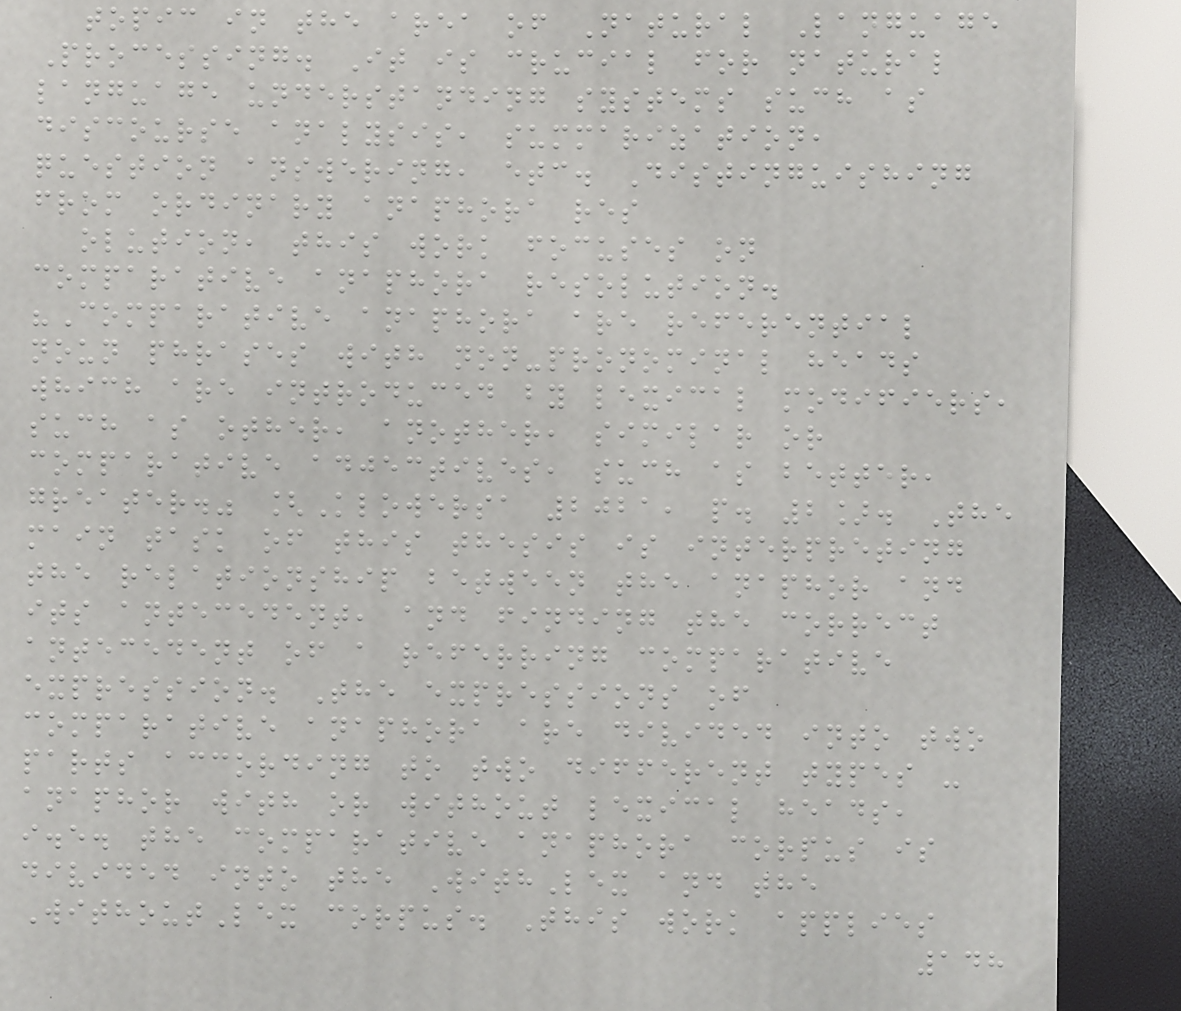topic in the area of Natural Language
Processing. It is crucial for natural
language understanding systems such as
discourse analysis, summarization,
question answering, etc. Distinguishing
from ordinary anaphora res
olution, this work focuses on
comparative anaphora resolution.
"Comparative anaphora are referential
noun phrases with non-pronominal heads
which are introduced by lexical modifiers,
such as other, another, similar or
comparative adjectives, such as better,
greater." [Klowersa 2021, p. 2]. The
main task of this thesis is interpreting
the relationship between the anaphor and
its antecedent, and finding the correct
antecedent of a referring comparative
expression. The expressions of
comparative anaphora are divided into two
parts according to two different types -
anaphor with or without lexical heads,
i.e. the comparative anaphora corpus is
divided into the WithLex and the
WithoutLex corpus. This work applies
148
